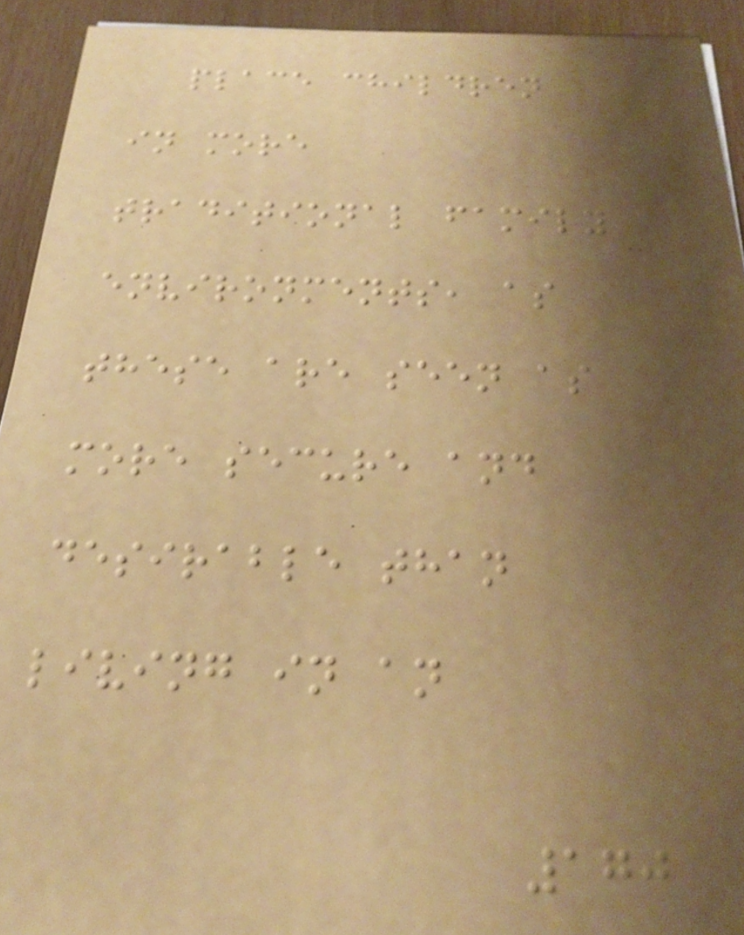place children
in more
traditional family
environments, as
these are seen as
more secure and
desirable than
living in an
170
